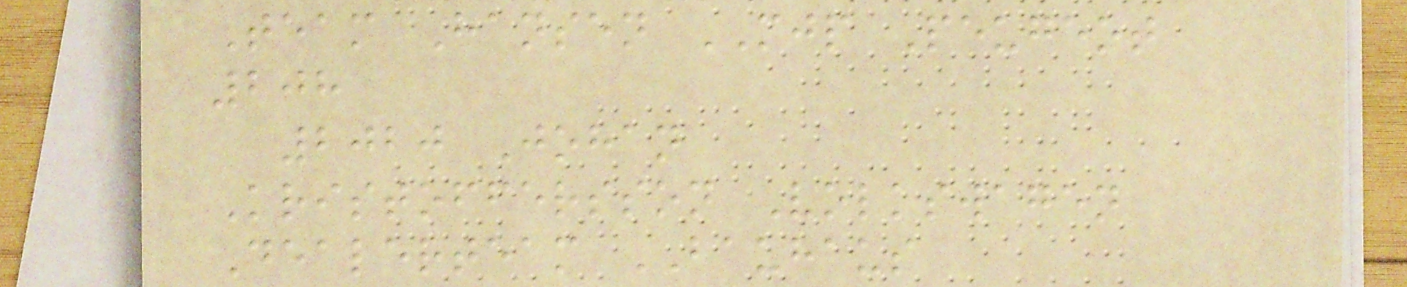Team Hansen MJP Peugeot
208
2020 Johan
Kristoffersson Volkswagen
Dealerteam BAUHAUS
